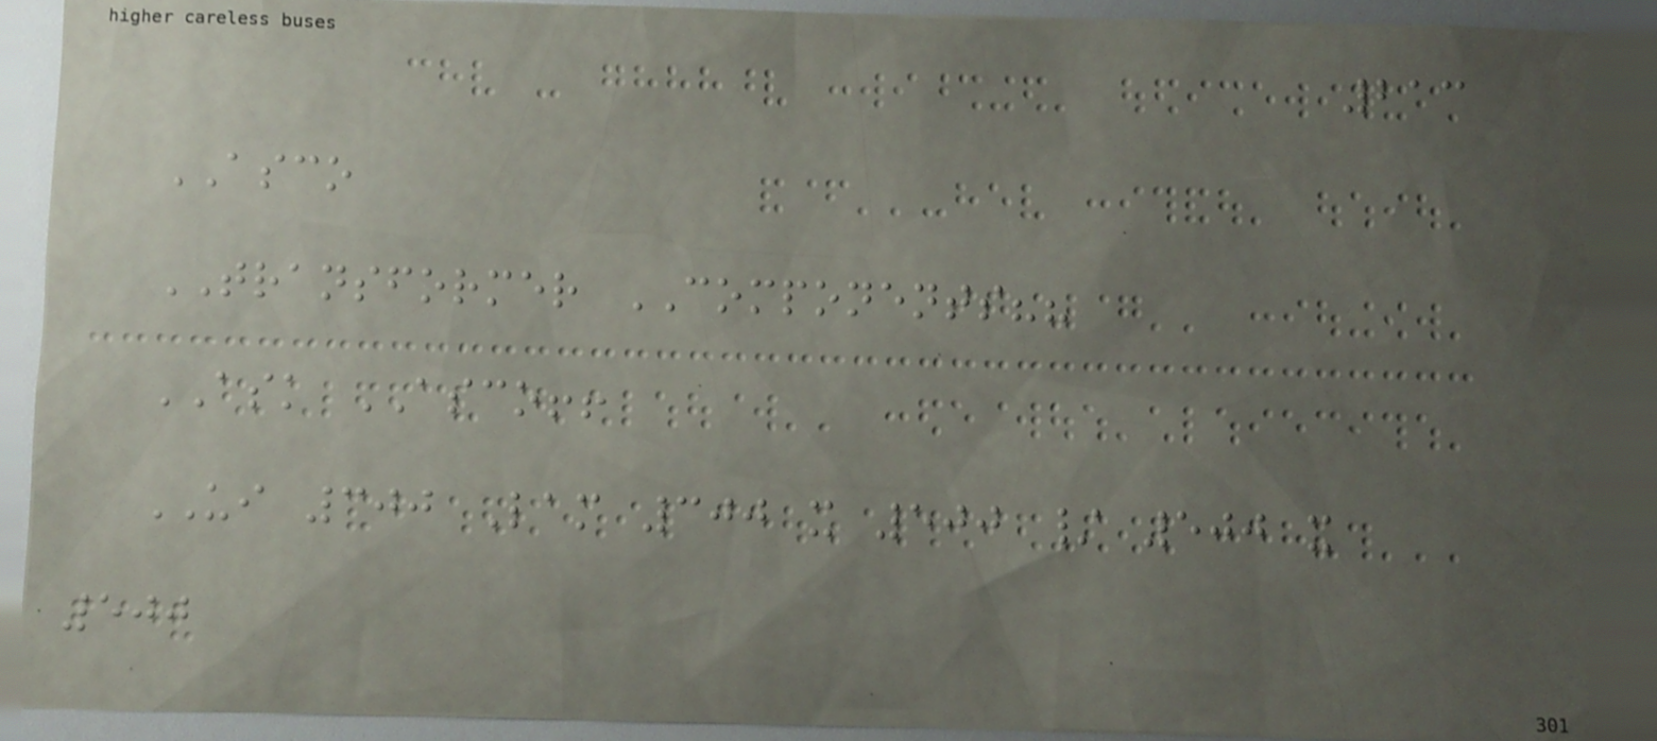213
ASCO
TRANSFORMER COMPONENTS??
ASK ASCO!!
UI 300 Lam 300 x 500 / 500 x
500
